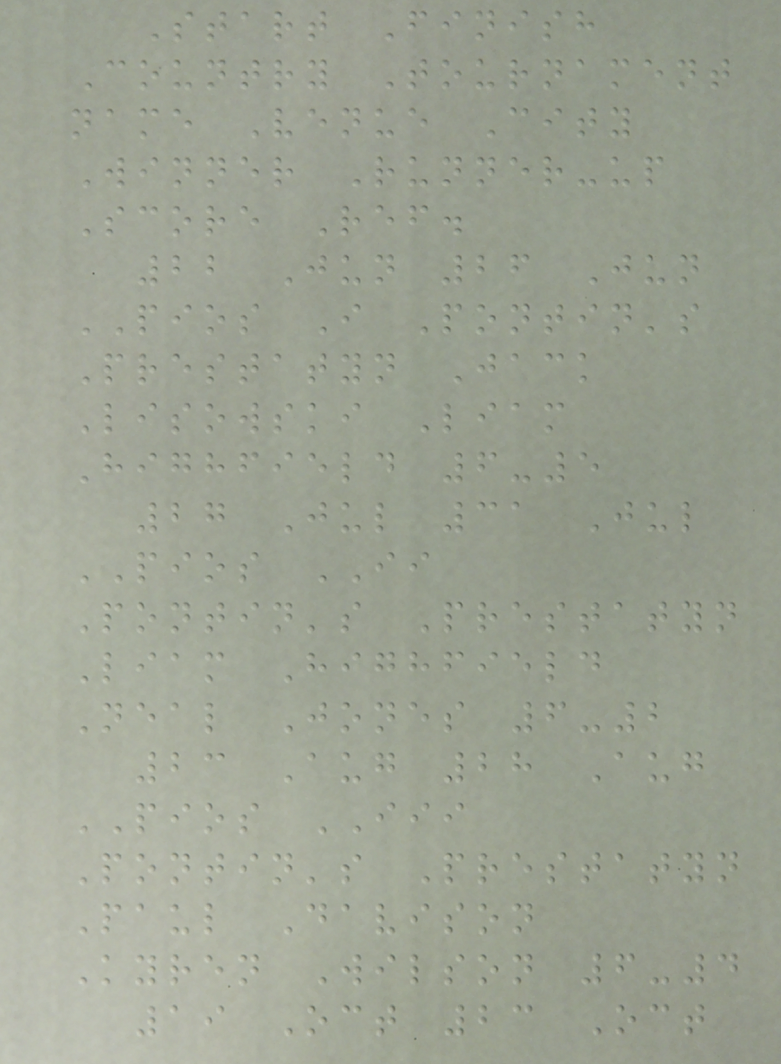Start Finish
Country Tournament
name Venue City
Winner Runner-up
Score Ref.
22 Jun 26 Jun
PIOS I Pontin's
Prestatyn Jack
Lisowski Liam
Highfield 6-5
27 Jul 31 Jul
PIOS II
Pontin's Prestatyn
Liam Highfield
Neal Jones 6-2
23 Aug 28 Aug
PIOS III
Pontin's Prestatyn
Paul Davison
Kyren Wilson 6-4
19 Oct 23 Oct
